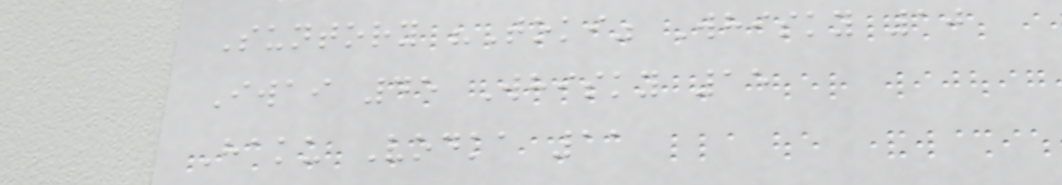Suntory "Toki" Whisky 10
Iwai 45 Whisky 15
Haku Vodka 11
